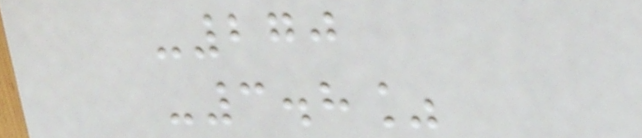-270
-3.8%
